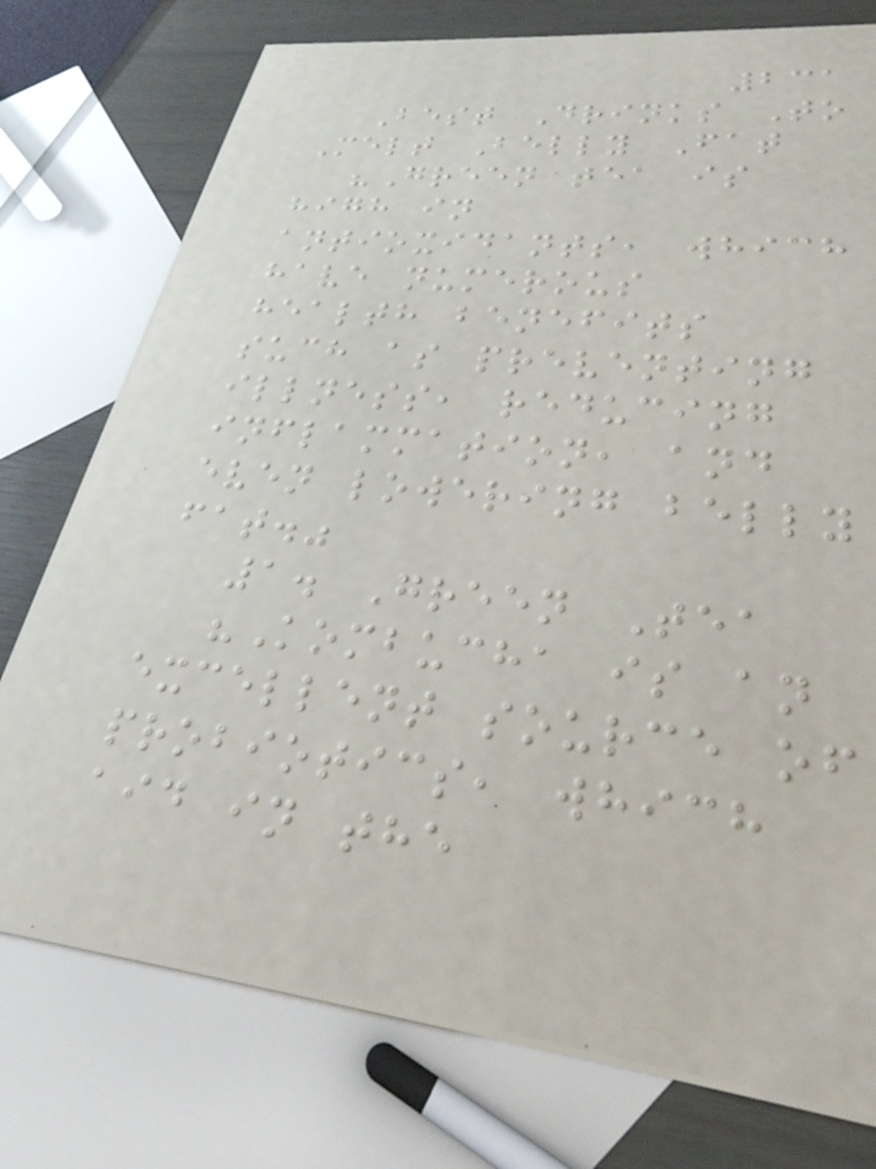231
Best Drinks To
Melt Belly Fat
"Green tea is
high in
antioxidants, which
have numerous
health benefits
such as preventing
illness, reducing
inflammation, and
even lowering belly
fat."
1. Green Tea
"Kombucha is an
excellent source of
probiotics, which
aid in the
